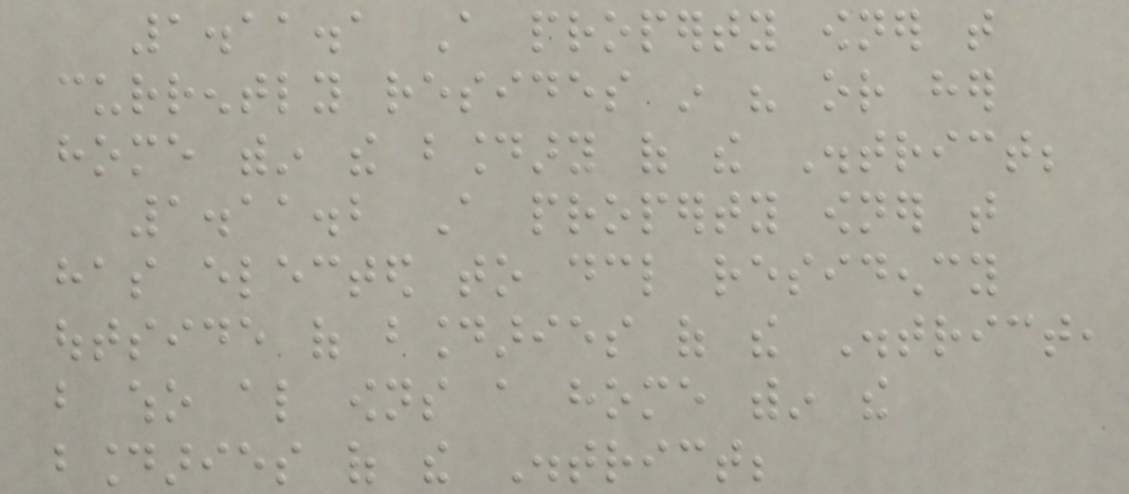1.11.1 A property owner that
currently resides in his or her
home within the boundary of the District;
1.11.2 A property owner that
has elected to declare residency
outside of boundaries of the District,
but who also owns a home within the
boundaries of the District;
